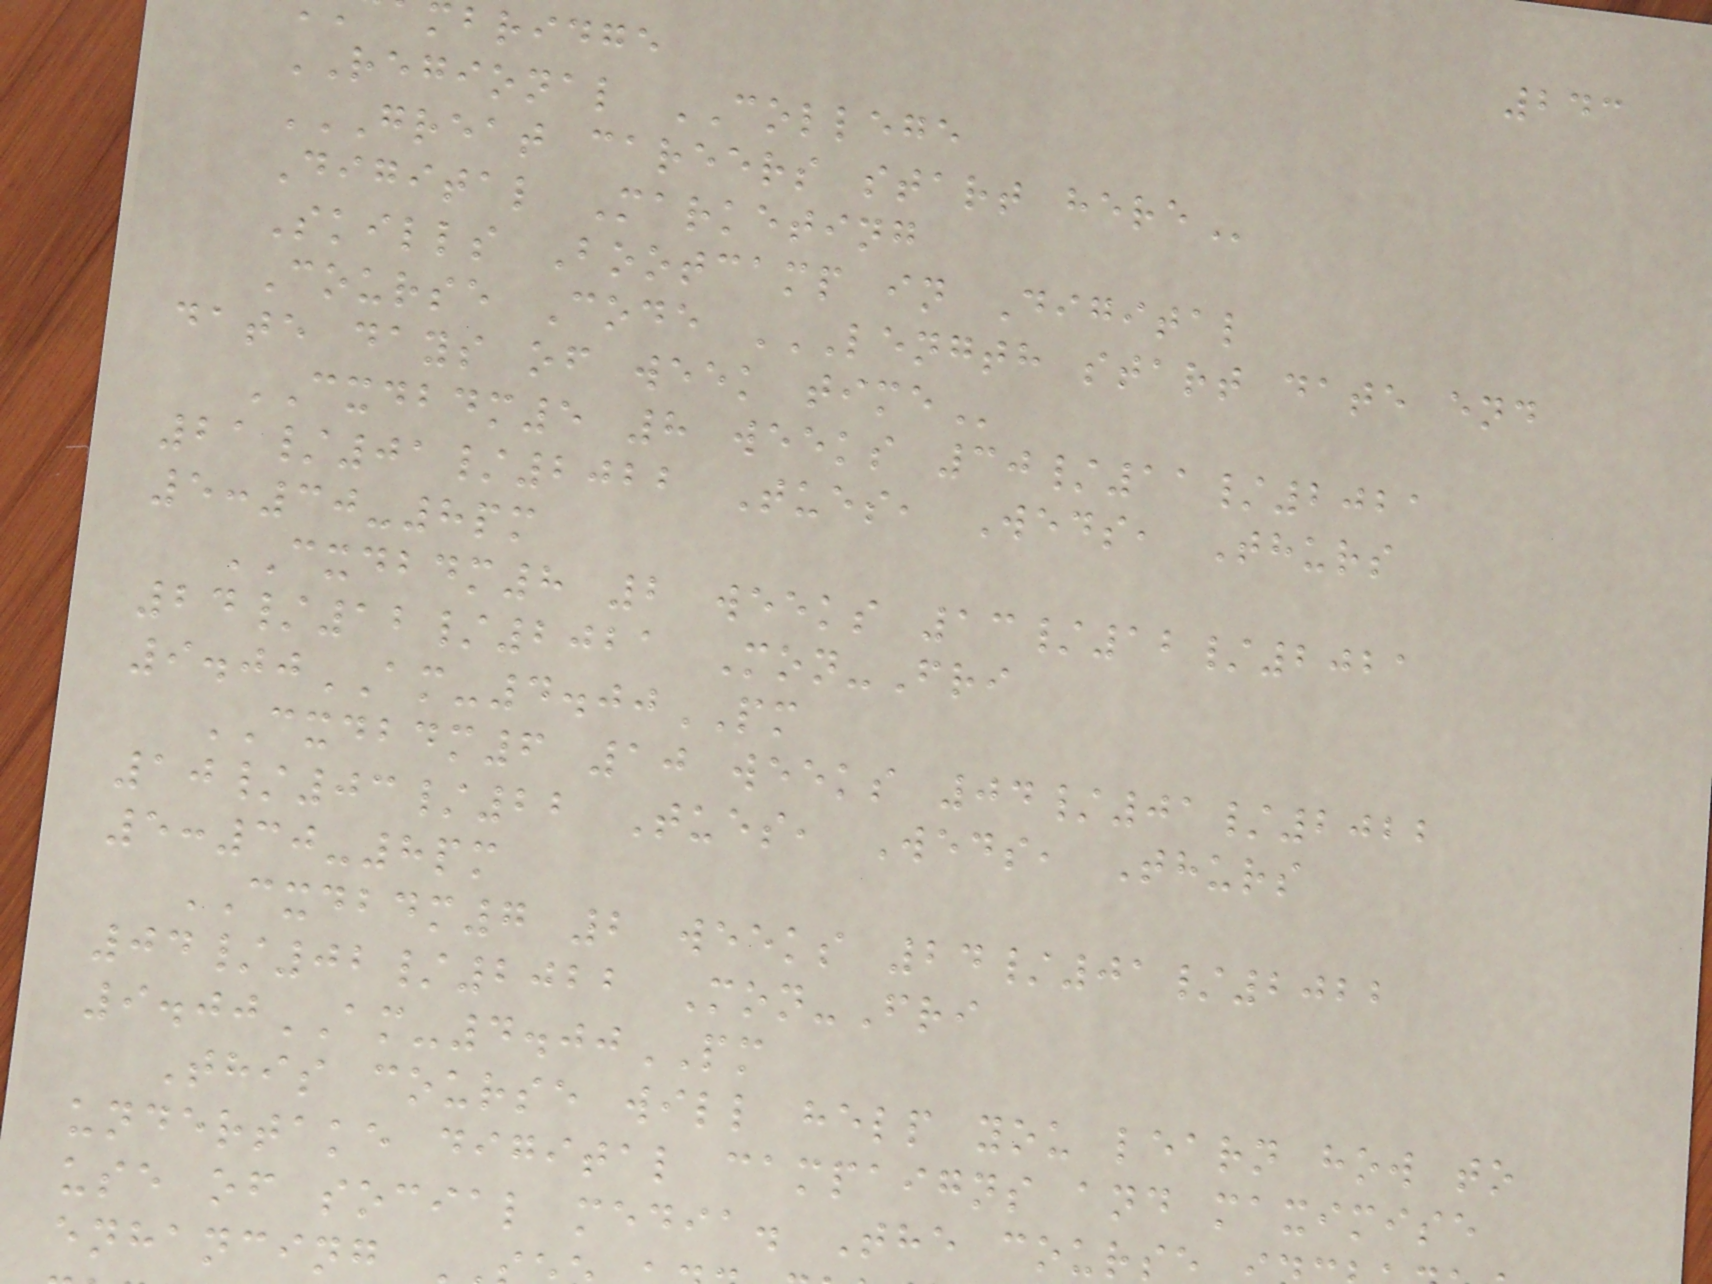243
mbridge
REGIONAL COLLEGE
GREAT CAREERS START HERE
Digital Marketing
Skills Bootcamp in Digital
Course Code LENGTH START DATE END
date days of week
CXDBDM5 8 weeks 30/11/2021
21/01/2022 Tues, Weds, Thurs
5:30-8pm
CXDBDM8 2 weeks 13/12/2021
24/12/2021 Mon-Fri
9.00AM-4.00PM
CXDBDM6 10 weeks 04/01/2022
10/03/22 Tues, Weds, Thurs
5:30-8pm
CXDBDM7 2 weeks 24/01/2022
04/02/2022 Mon-Fri
9.00AM-4.00PM
This course will help you learn how to
undertake digital campaigns and maximise
use of social media. The cours
